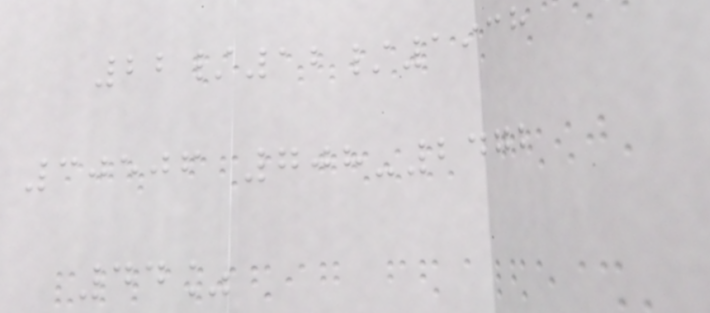22/12/1938
30506 708-2472
44%
